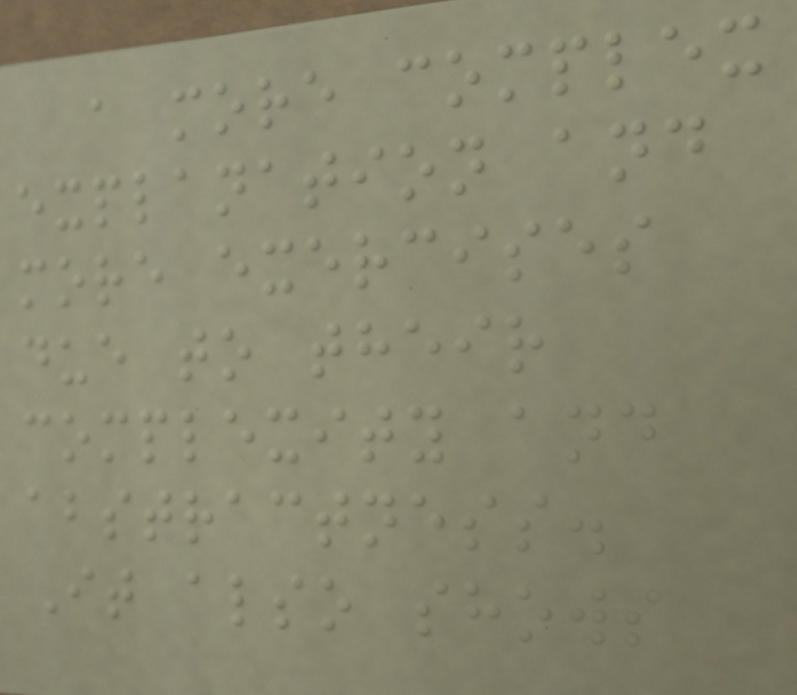a more complex
explanation and
more exercises
due to their
complexity and
abstractness.
It also shows
